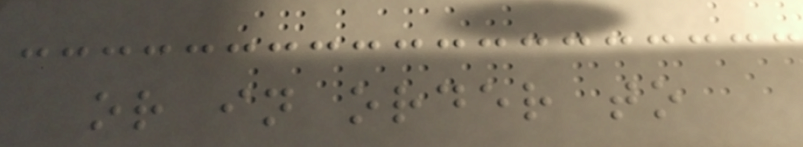or in order to
